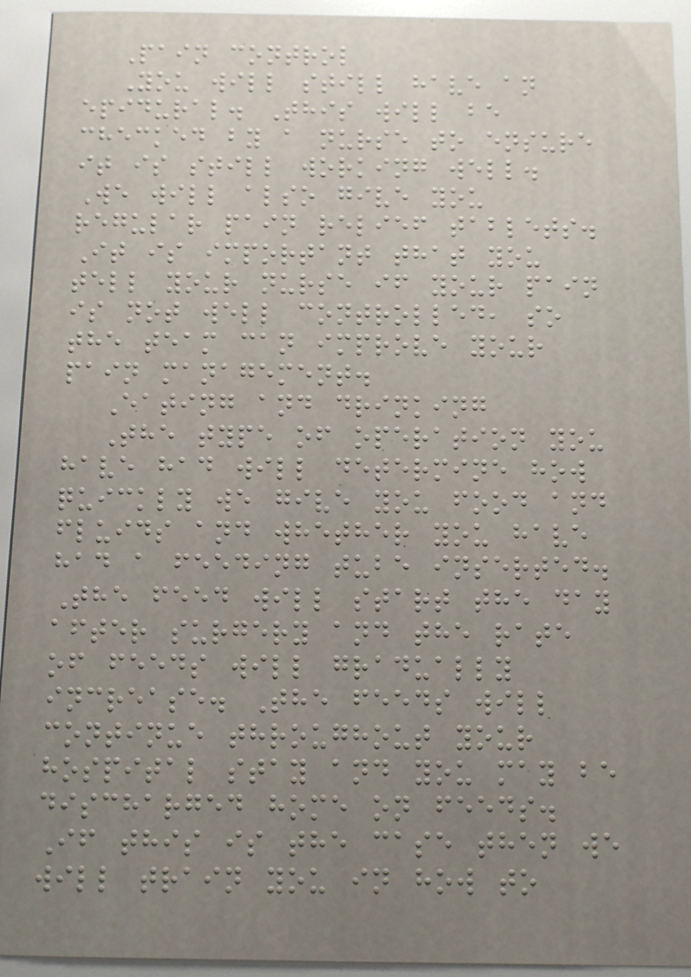Pain control
You will still have an
epidural. This will be
checked by a nurse to ensure
it is still working well.
We will also give you
regular pain relief tablets.
It is important that you
tell your nurse if your pain
is not well controlled, so
the team can improve your
pain management.
Eating and drinking
The type of operation you
have had will determine how
quickly we give you food and
fluids and whether you have
had a feeding tube inserted.
The feed will start the day
after surgery and the rate
of feeds will gradually
increase. The feeds will
continue throughout your
hospital stay and you may be
discharged home on feeds.
If this is the case then we
will train you in how to
